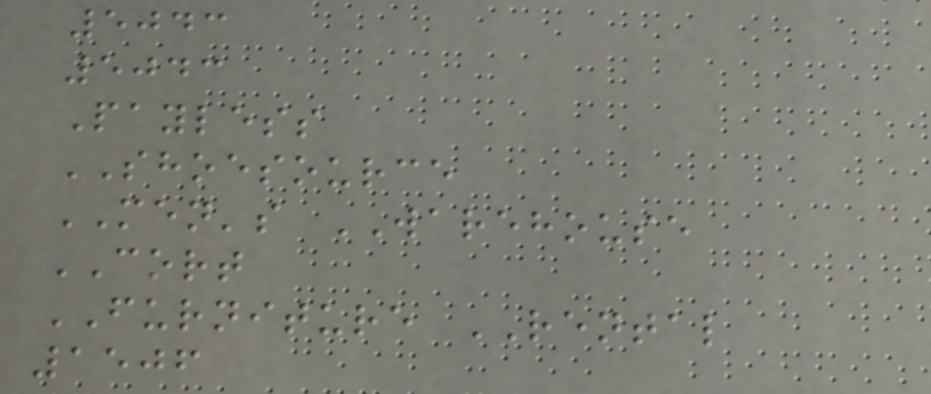5043
5043
Payless
SHOESOURCE
MEN's WAREHOUSE
CORT
FURNITURE RENTAL
1506
